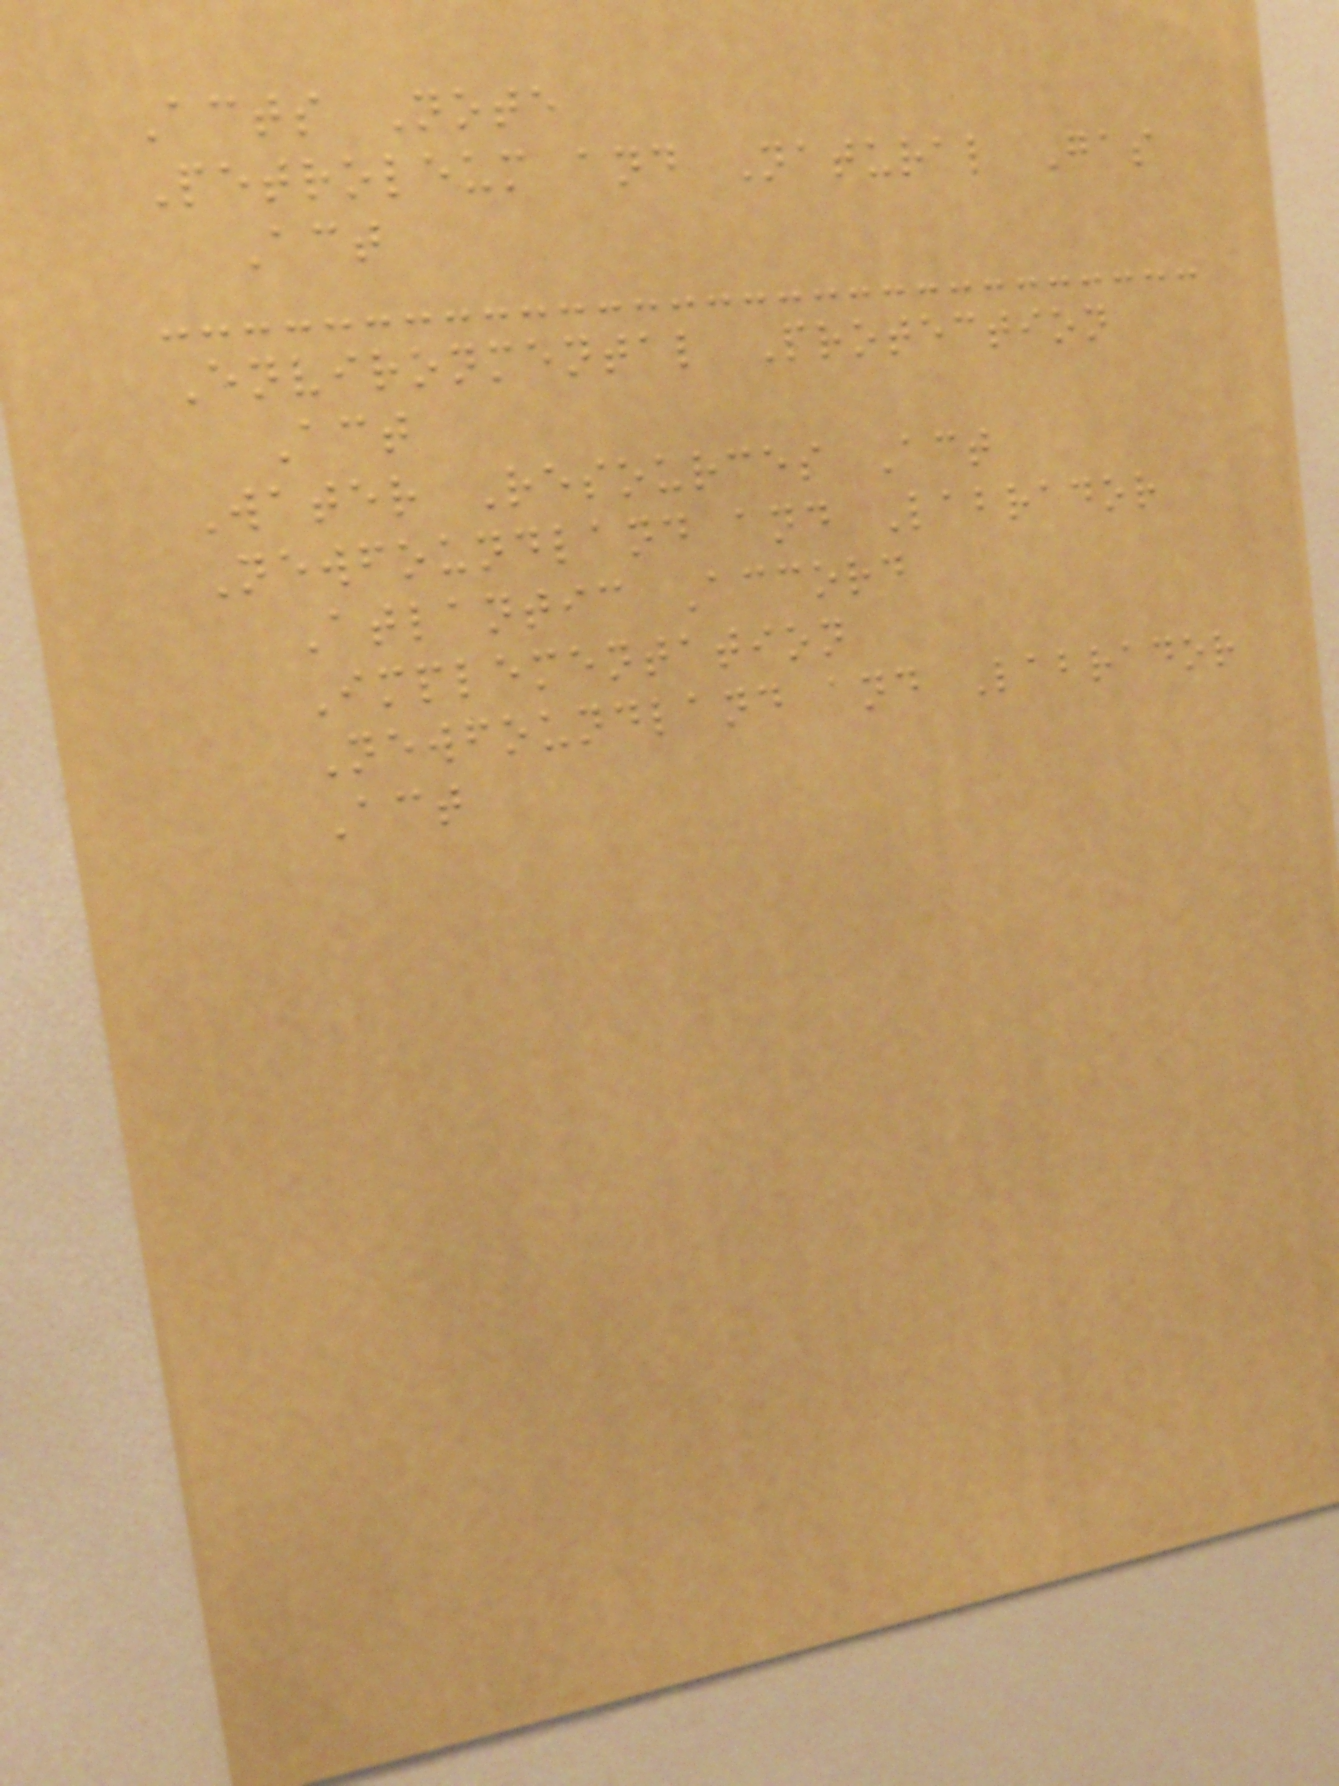Acts Note
Petroleum and Natural Gas
Act
Environmental Protection
Act
Water Resources Act
Newfoundland and Labrador
Atlantic Accord
Implementation
Newfoundland and Labrador
Act
